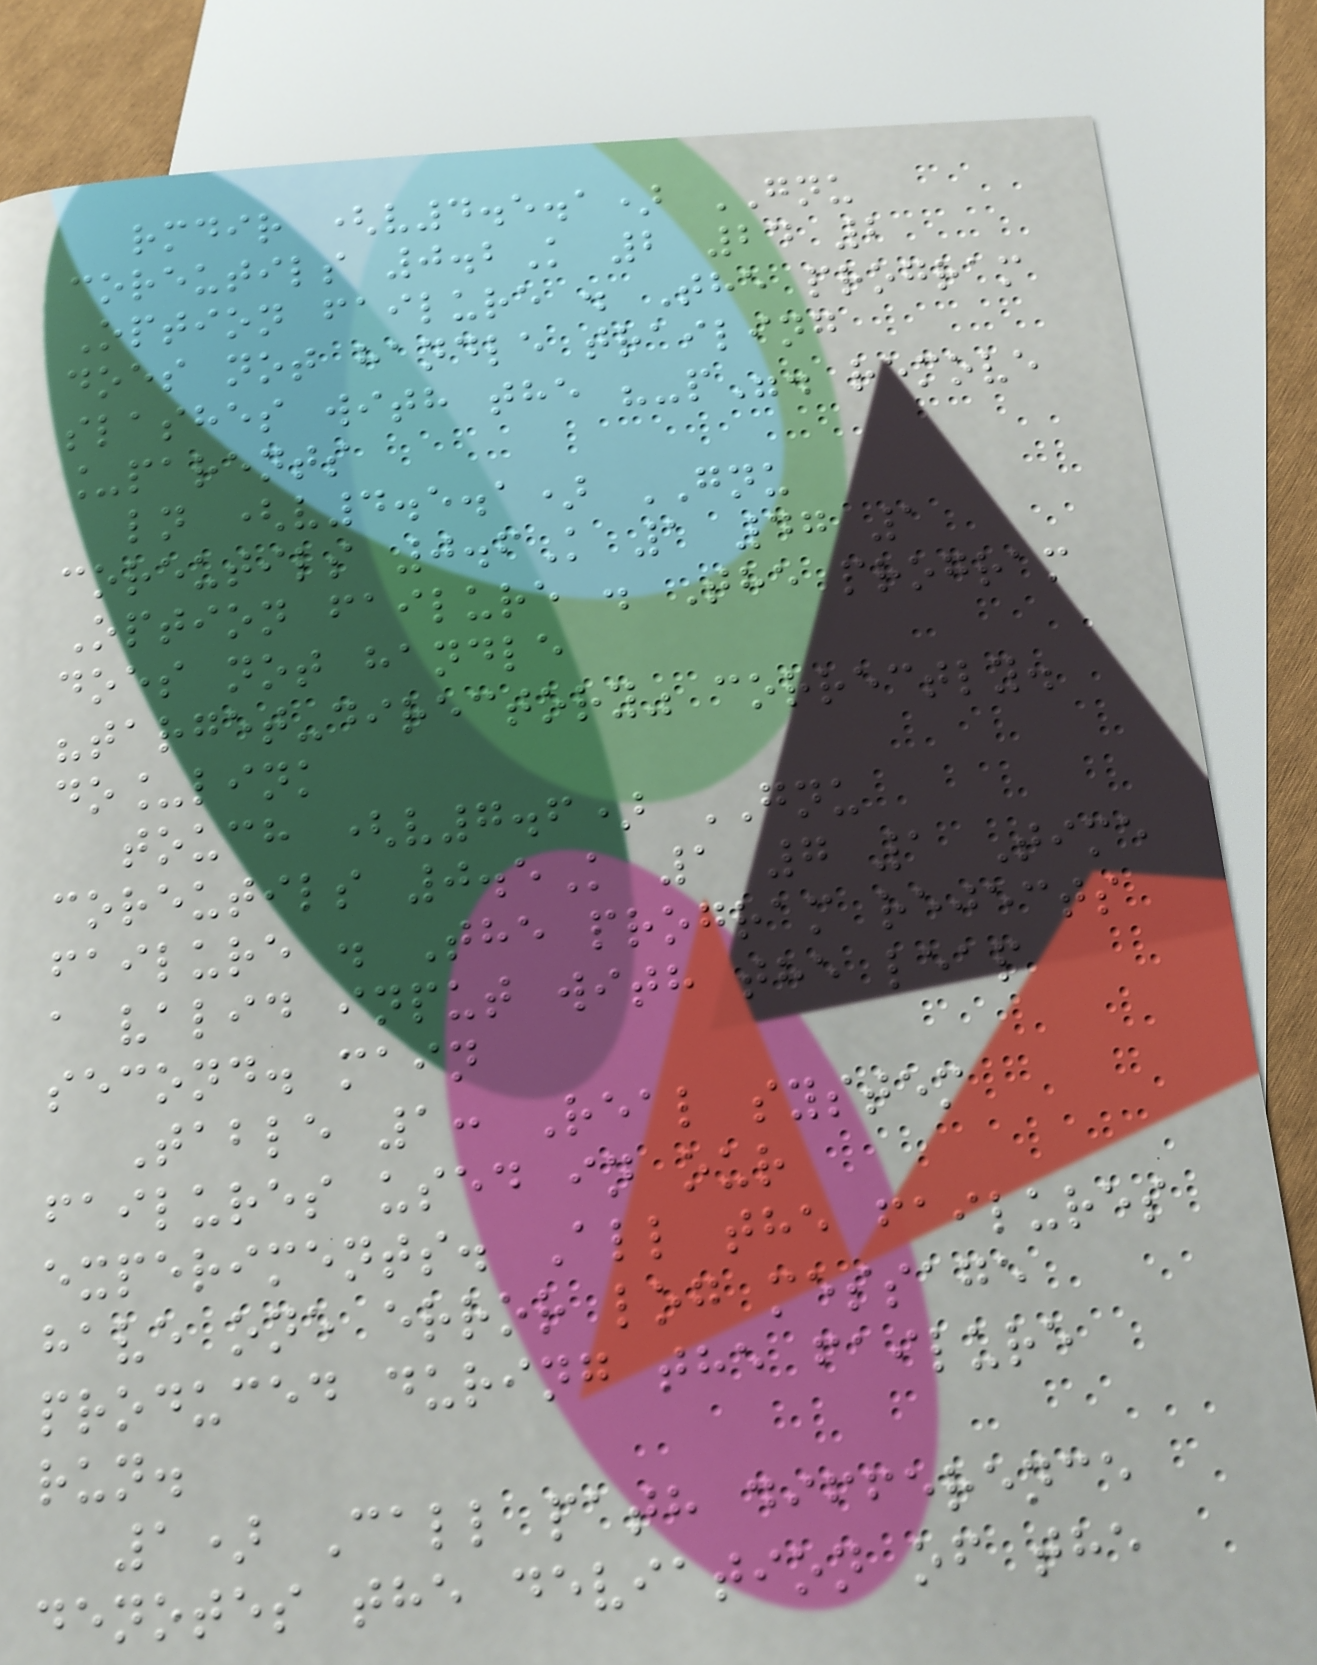rmdir (v4.5.1) GNU
coreutils 0.2K 2 24 2
Option failure . The program
does not handle trailing
slashes with the "-p". remove
_parents
ln (v4.5.1) GNU
coreutils 0.6K 1 47 1
Option failure . The program
does not handle
"target-directory" correctly.
do_link
touch (v7.6) GNU
coreutils 0.5K 1 7 1 Time
failure . The program rejects
a valid input with the leap
second. main
Table 1: Real system
failures used in our
experiments. All the failures
have one error log message
produced during the failure
run.
1) Call path difference
denotes the deviation of the
